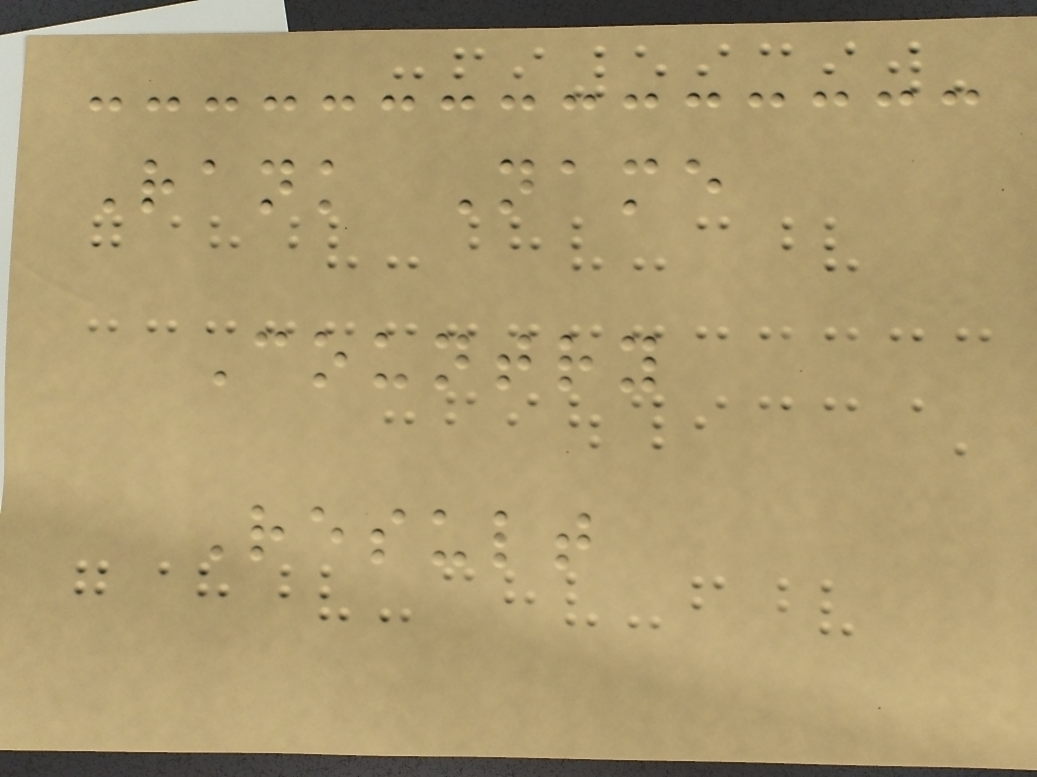Rank Name
Country
Result
